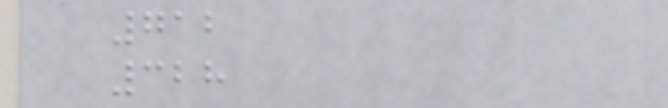712
328
